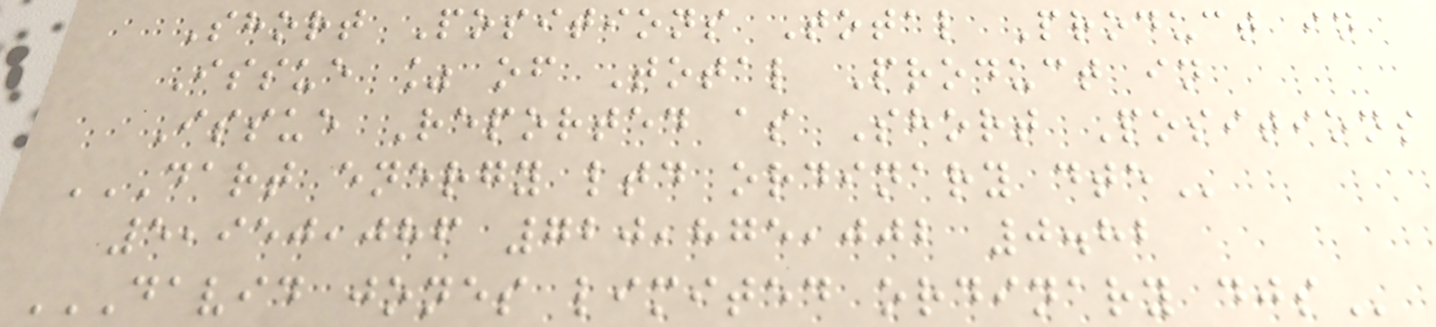Short Positions Total Product in
Issue % of Total Product in
Issue Reported as Short Positions
DART ENERGY LTD ORDINARY DTE
5,950,086 720,875,002 0.82
DAVID JONES LIMITED ORDINARY DJS
